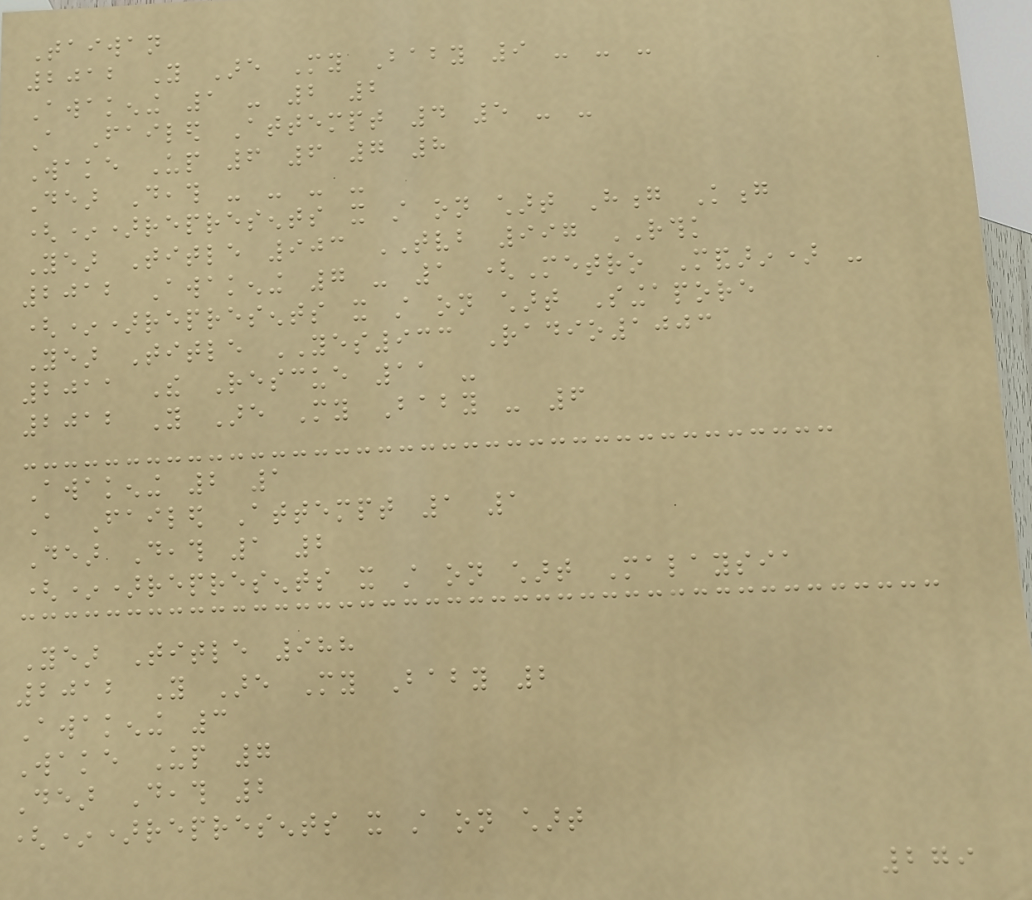Taiwan
2012 You Are My Baby 9 - - -
Awakening 1 - 2 2
A Failed Attempt 4 5 - -
Wake Up 6 6 7 8
Dear Death - - - -
(*)represents it still on chart Hong Kong
Year Title 903 TVB 997 RTHK
2012 Awakening 7 - 1 (Metro Mandarin) -
(*)represents it still on chart Singapore
Year Title YES933 Radio1003
2011 The Rescue 11 -
2012 You Are My Baby - 6
Awakening 2 1
A Failed Attempt 1 1
Dear Death 1 2
(*)represents it still on chart Malaysia
Year Title 988
2012 You Are My Baby 2
Awakening 3
Wake Up 7
Dear Death 2
(*)represents it still on chart
279
